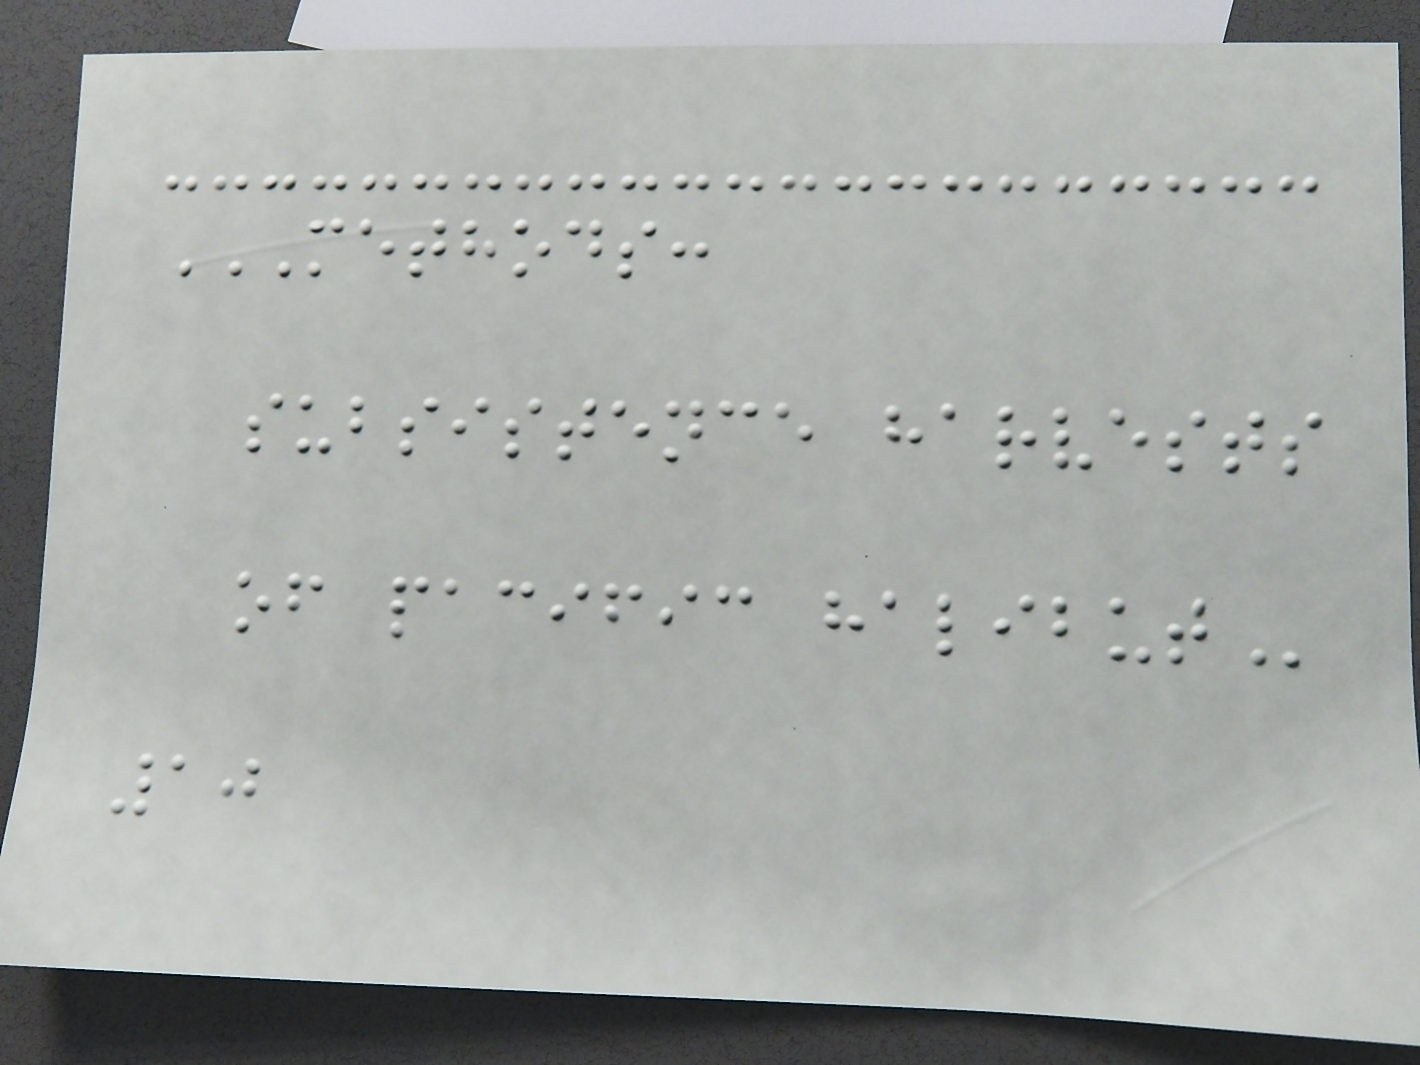METHODS:
SUBSISTENCE HARVESTS
OF PACIFIC HALIBUT
10
